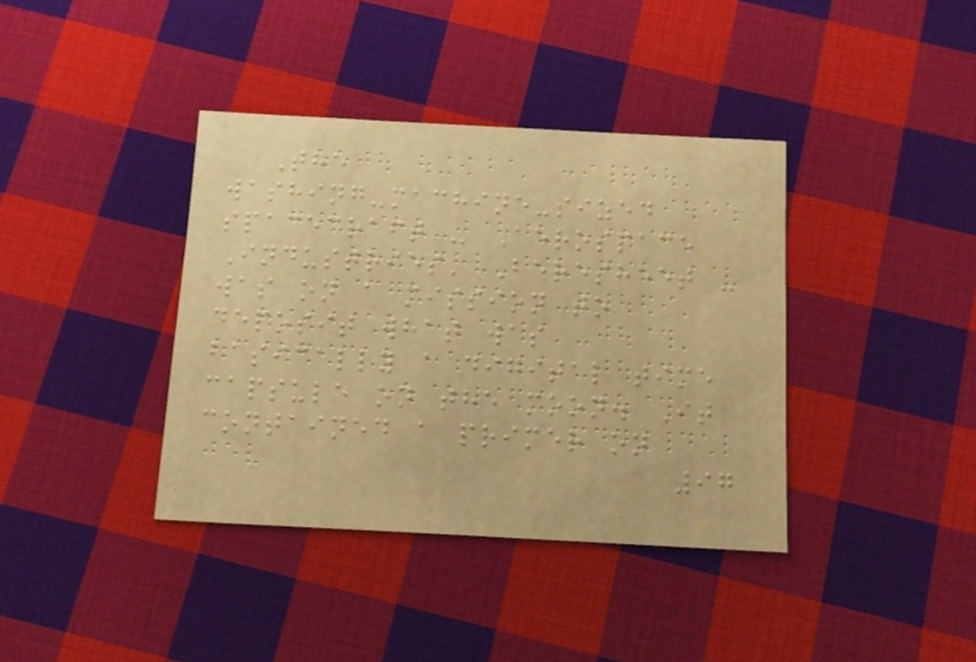The
washing-machine-sized
spacecraft - Aerospace
Industries' Beresheet -
was on a mission to
deposit what was
basically a digital time
capsule on the moon. It
contained a primer on
97
